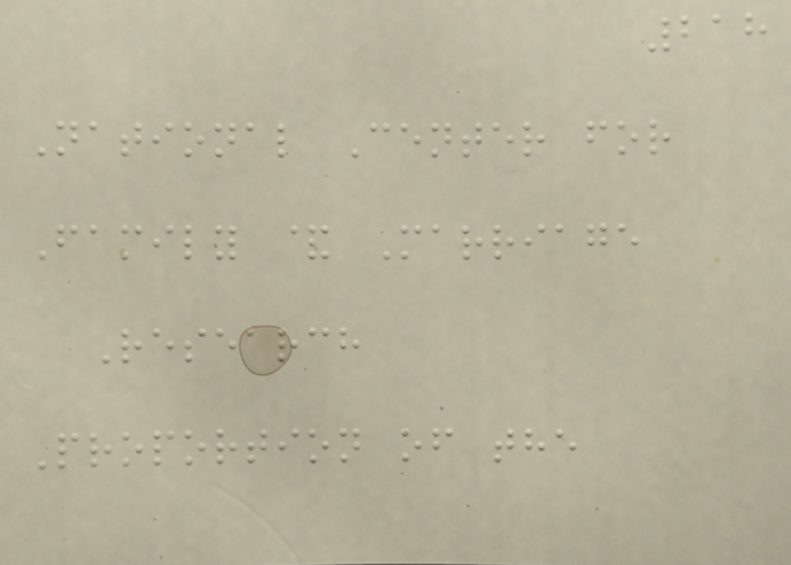218
National Center for
Family & Marriage
Research
Proportion of the
